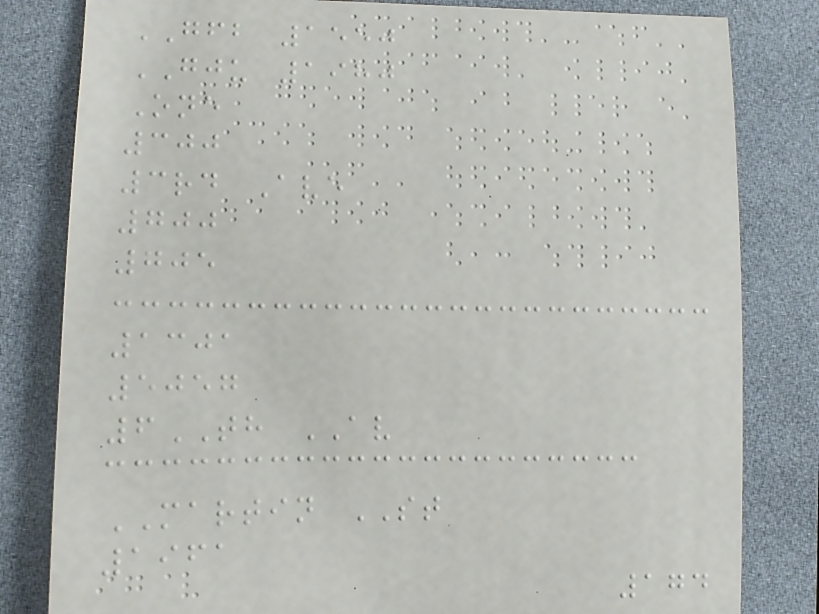GFB 1550
GJU 1980
One
300
3rd Ave
700
705
1301
5057
6TH AV
MARTIN ST
1961
174
